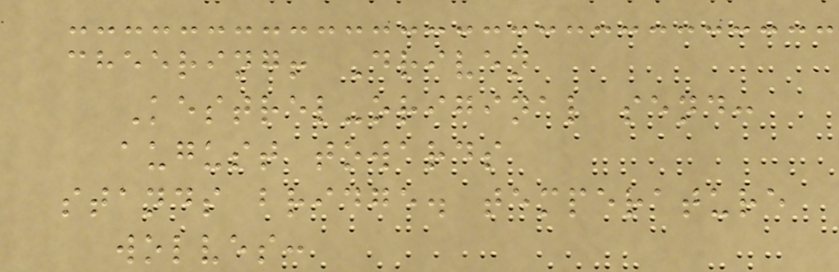cheering! Driven
Kestrel-original send:
august towards
stands bridge. temperature
wolves:
